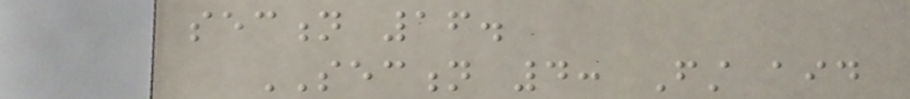section 16.
SECTION 4: First aid
